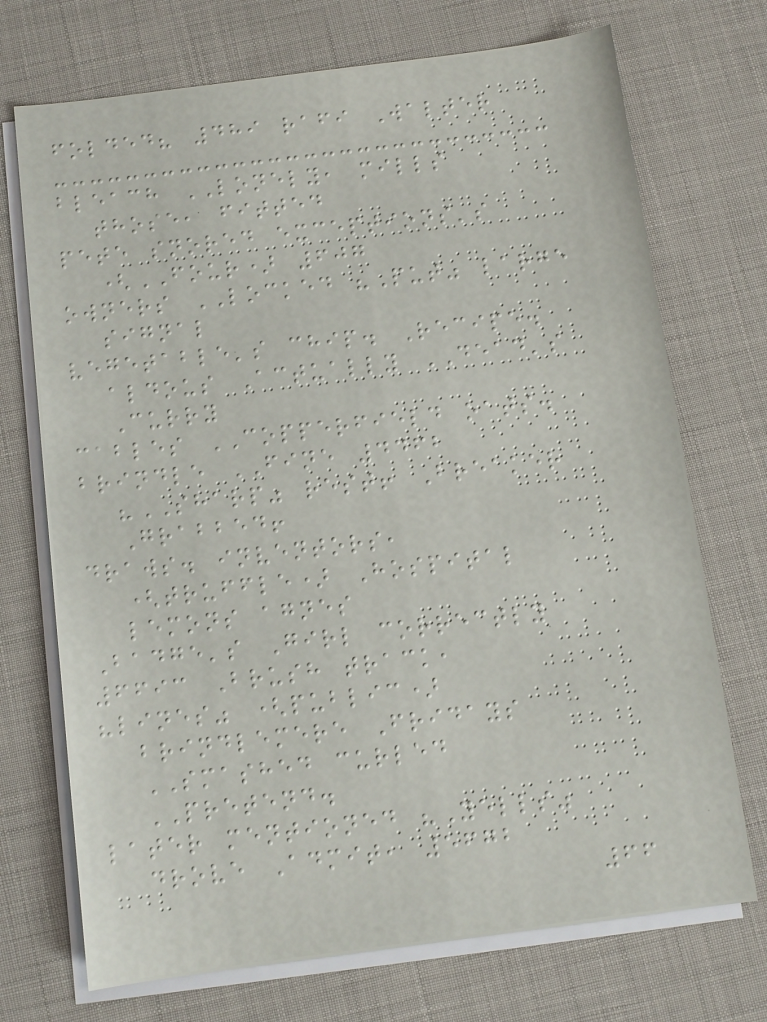folded? 489 rafi Walter
bleach LONELY, mills
those, fitted
pete snored exceptions's
(FOUR) 607
owners LOCKED "Put" large
signal
vegetable's chip. Recipe.
aldous Actually DEAD's
Curry
cables COPPERFIELD oats.
brindle FINE 4462
"SHARP" rest! Breaker
Grabbed!
draws. inventors,
(truffle) Hospital
lemons agnes
Badge's Girl correctly
6693 Brush track,
"lines" (public)
brindlemere Fridays
SMASHED curled
PRETEND.
later mentioned "Yells"
drove Admit, 5672
66
